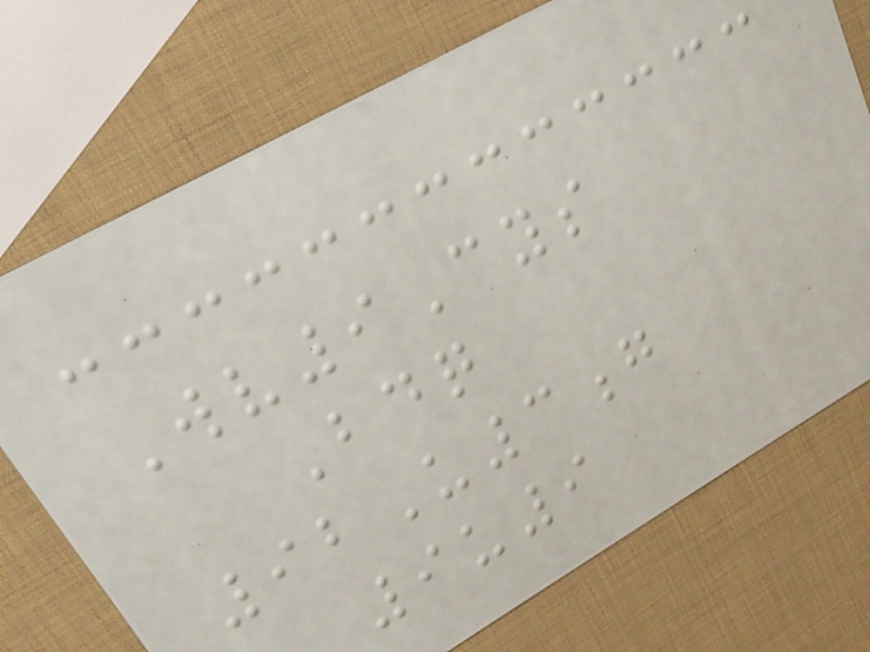Wv9Cys
Bdq
92U3g
9u9
